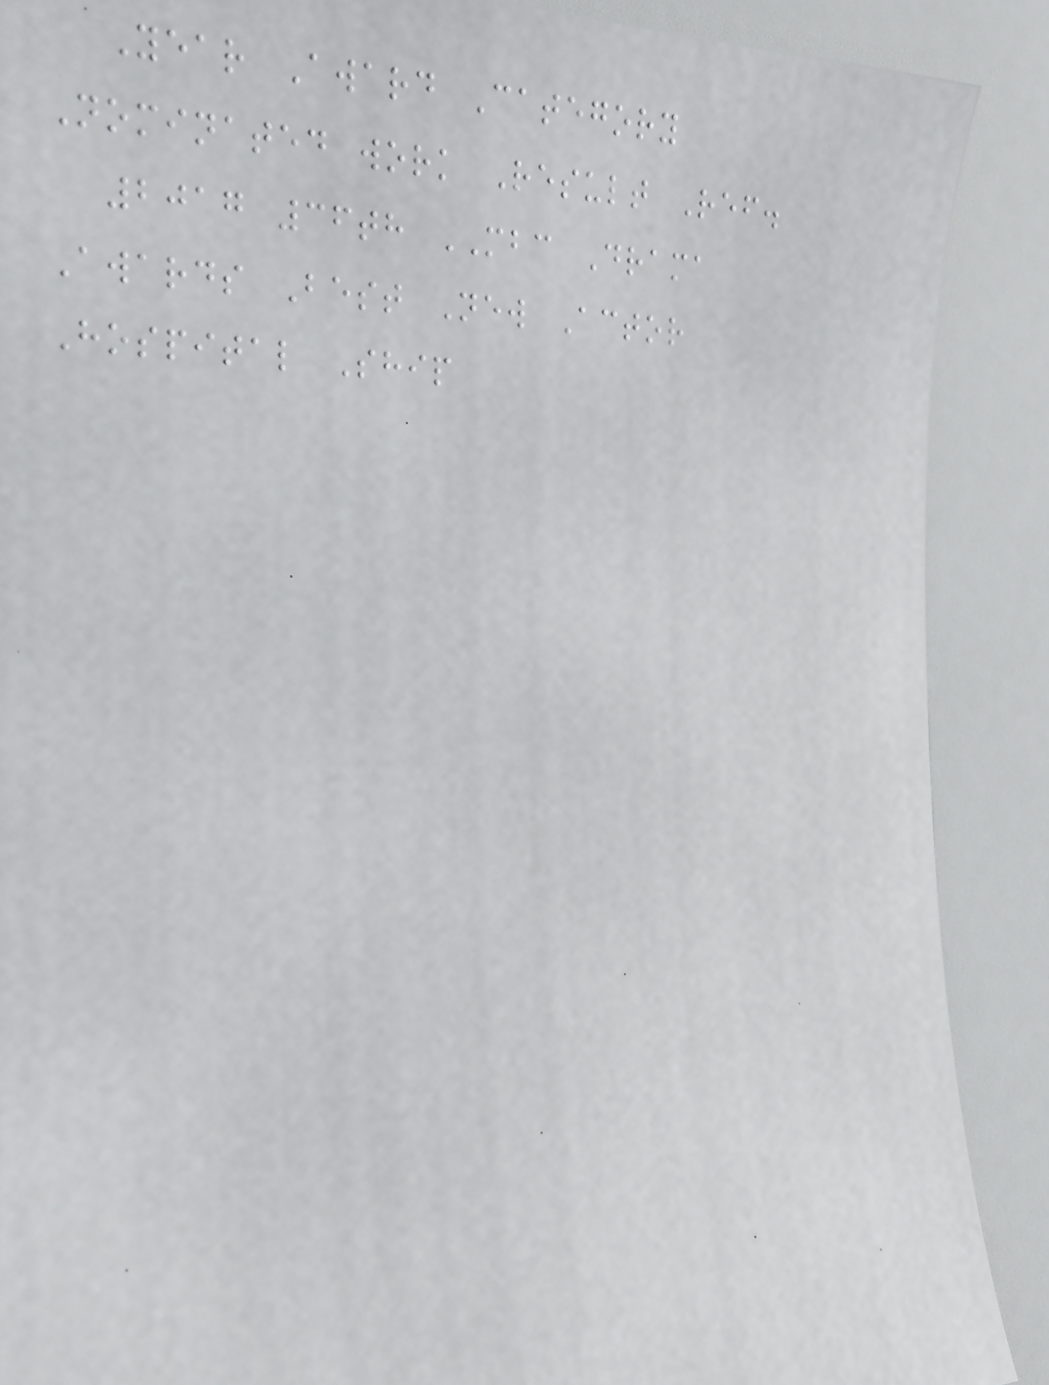Year Award Category
Nominated work Result Ref.
2017 36th MBC Drama
Awards Best New Actor
Hospital Ship
